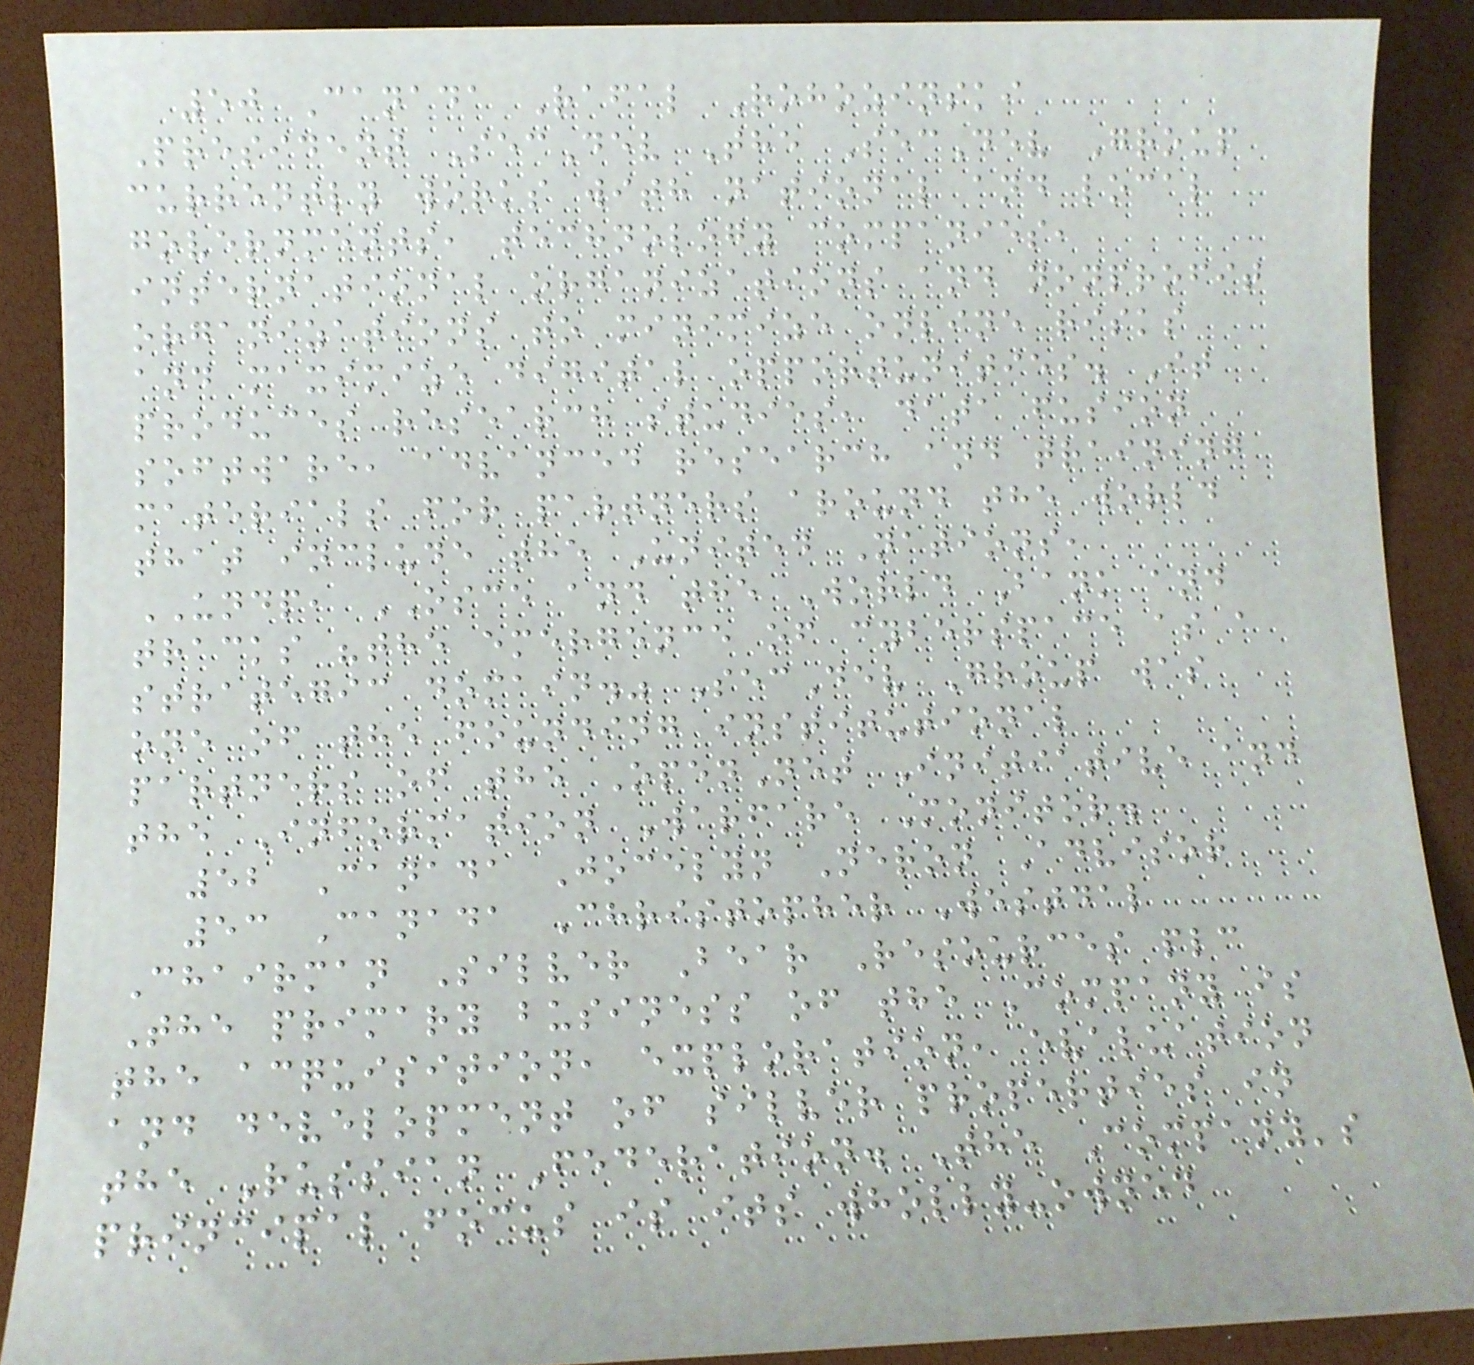50 Canada Rafal Rohozinski
President SecDev The SecDev Group
currently works with national and local
governments, technology companies,
international organizations and nonprofit
organizations to minimize online risks
and maximize digital opportunities. It
produces research studies, data fusion
software, advanced research and training
materials for partners around the world
that include the United Nations,
UNDP, OSCE and the World Bank and
tracks "the emergence of cyberspace as a
strategic domain." SecDev Group was
one of the founding institutional
partners of the OpenNet Initiative and
the Information Warfare Monitor.
52 Canada Jocelyn Neron Advisor
53 Canada Christopher Westdal
Chairman Silver Bear Resources plc
The primary business of the Company is
the acquisition, exploration, evaluation
and development of silver properties in
the Russian Federation. The Company's
principal focus is its wholly-owned
